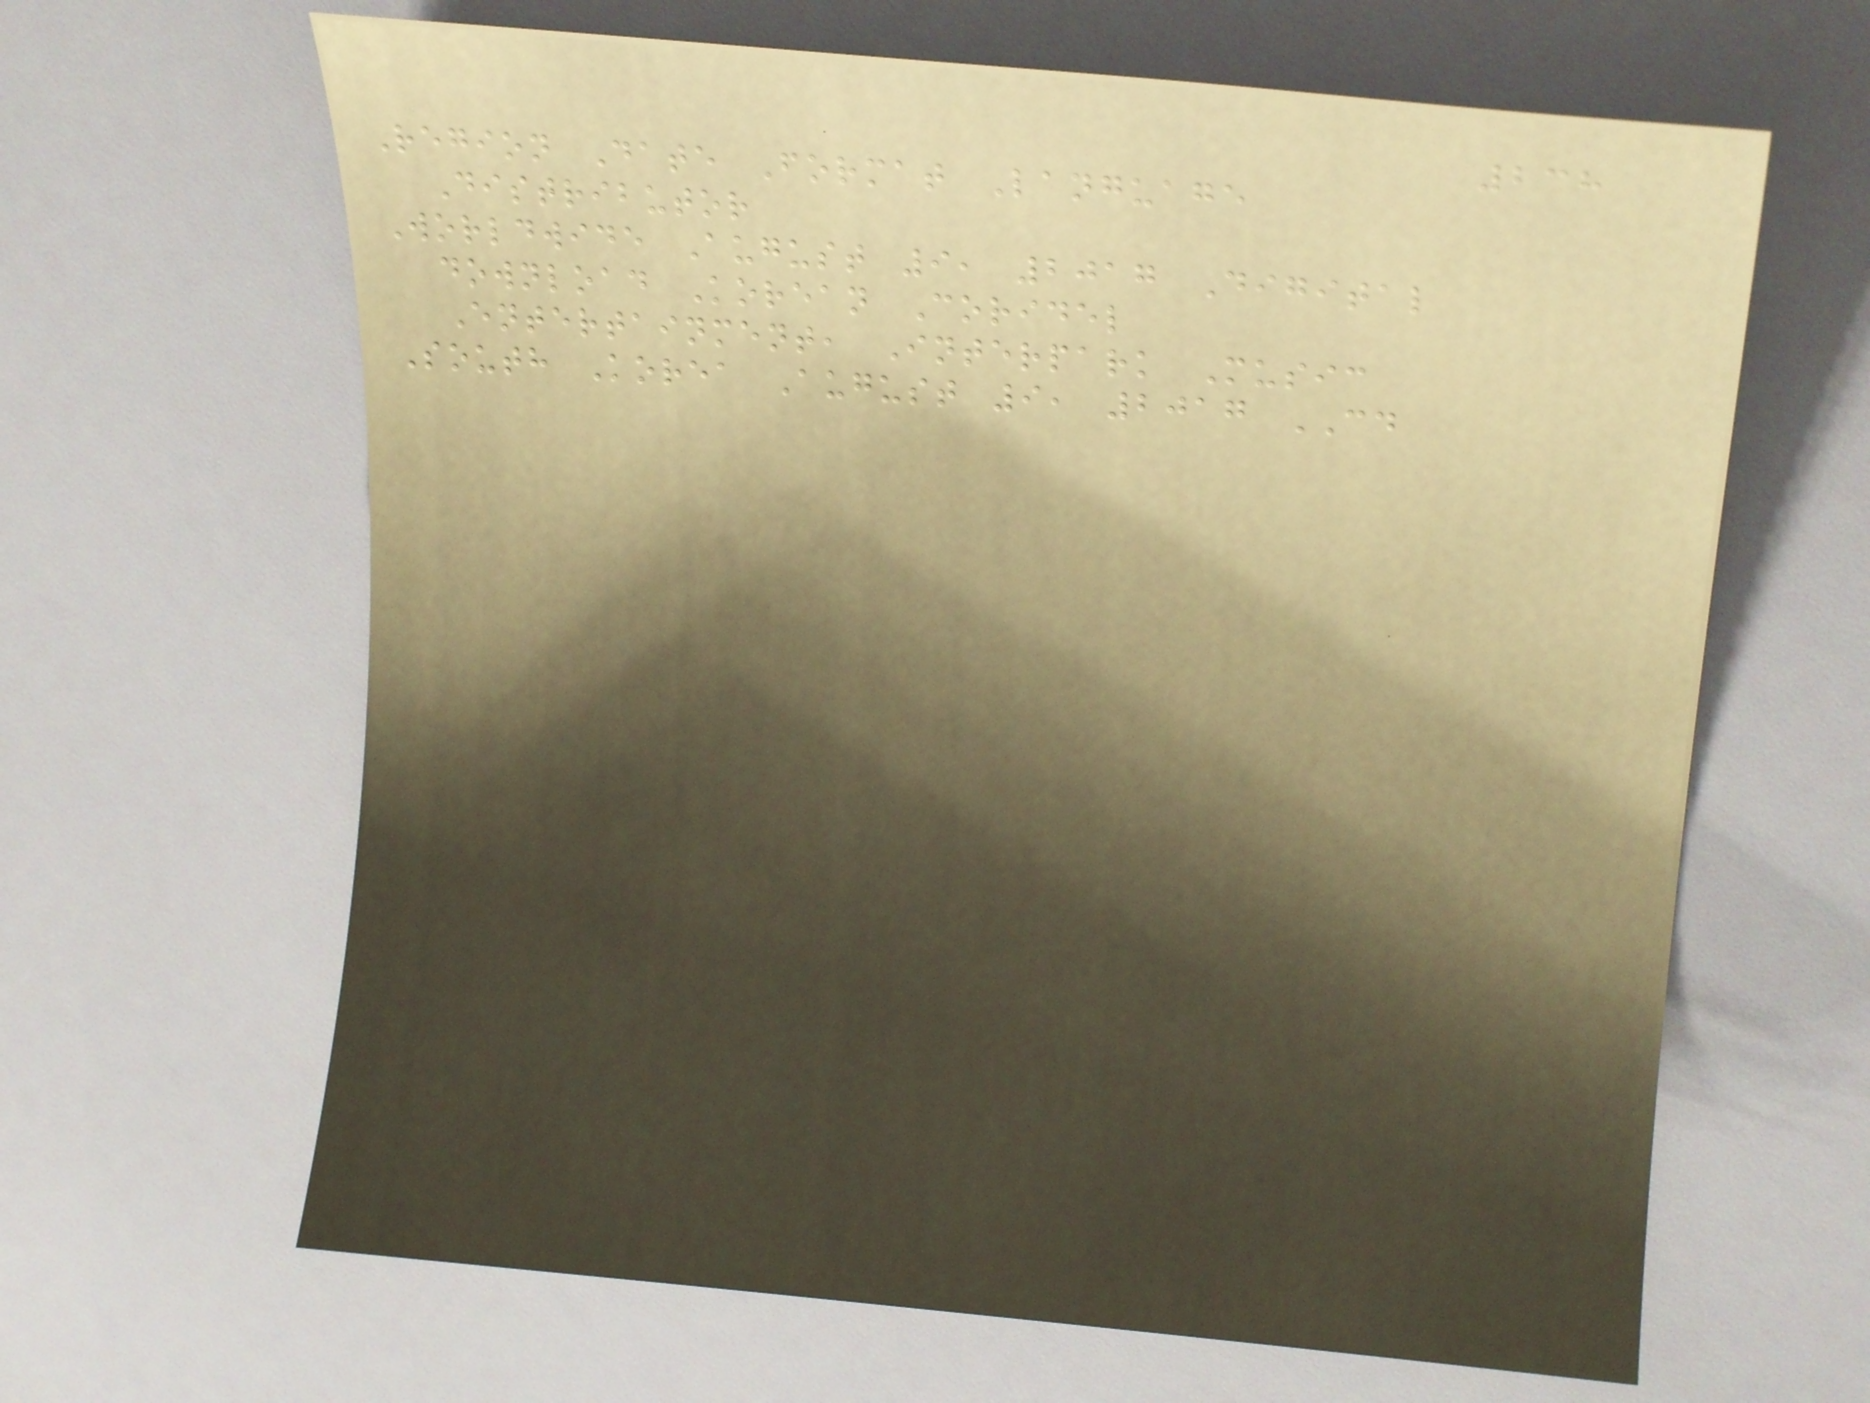238
Region Date Format Language
Distributor
Worldwide August 9, 2017 Digital
download Korean Coridel
Entertainment, Interpark Music
South Korea August 9, 2017 CD
